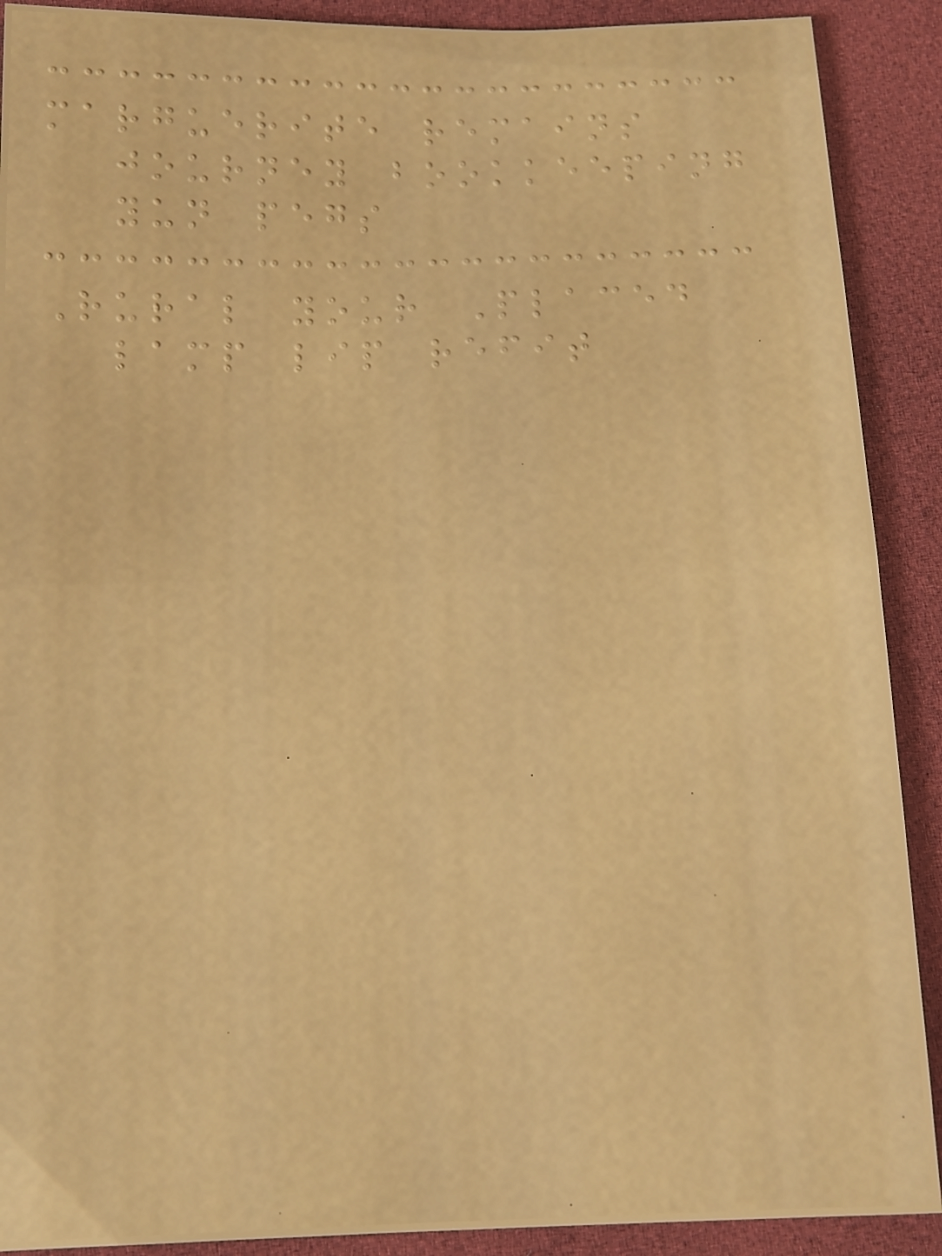marguerite remains
journey bookkeeping
yun pegs
Rural your Placed
lamp lip refit
